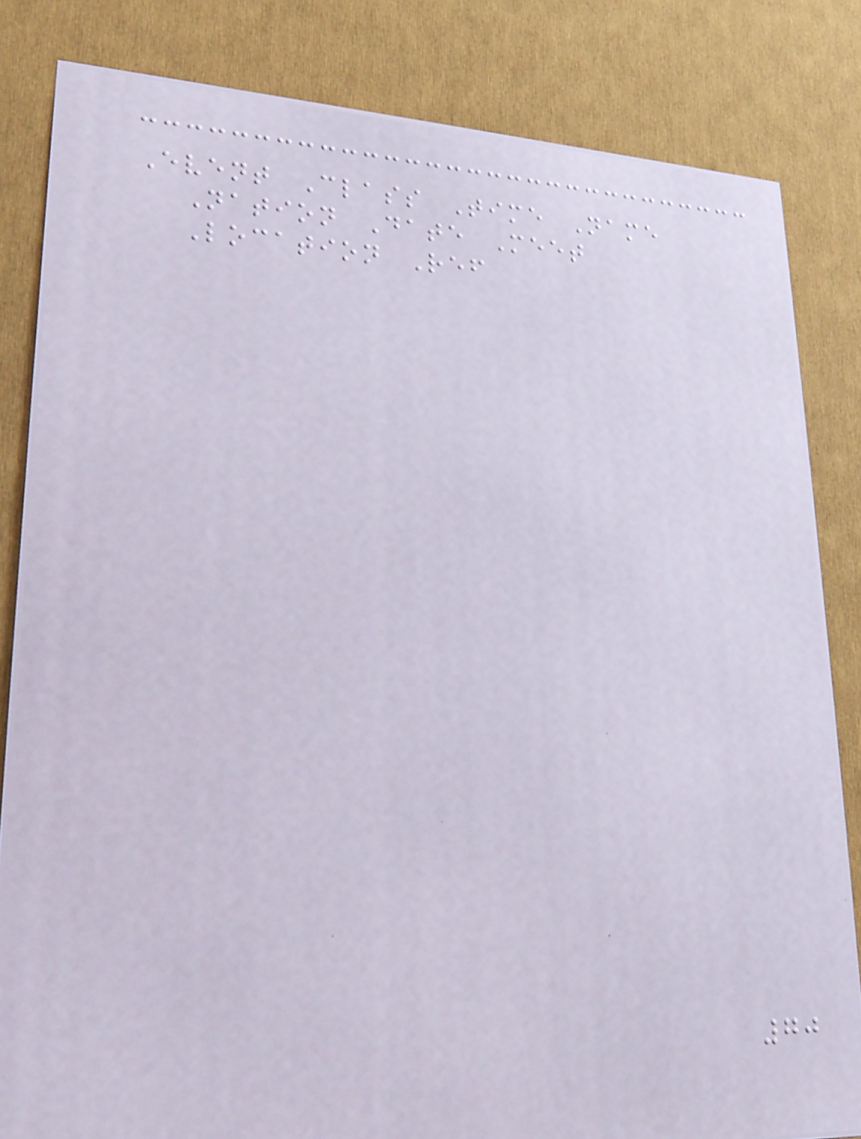Event Class Time Name
Nation Date Meet
Location Ref
70
